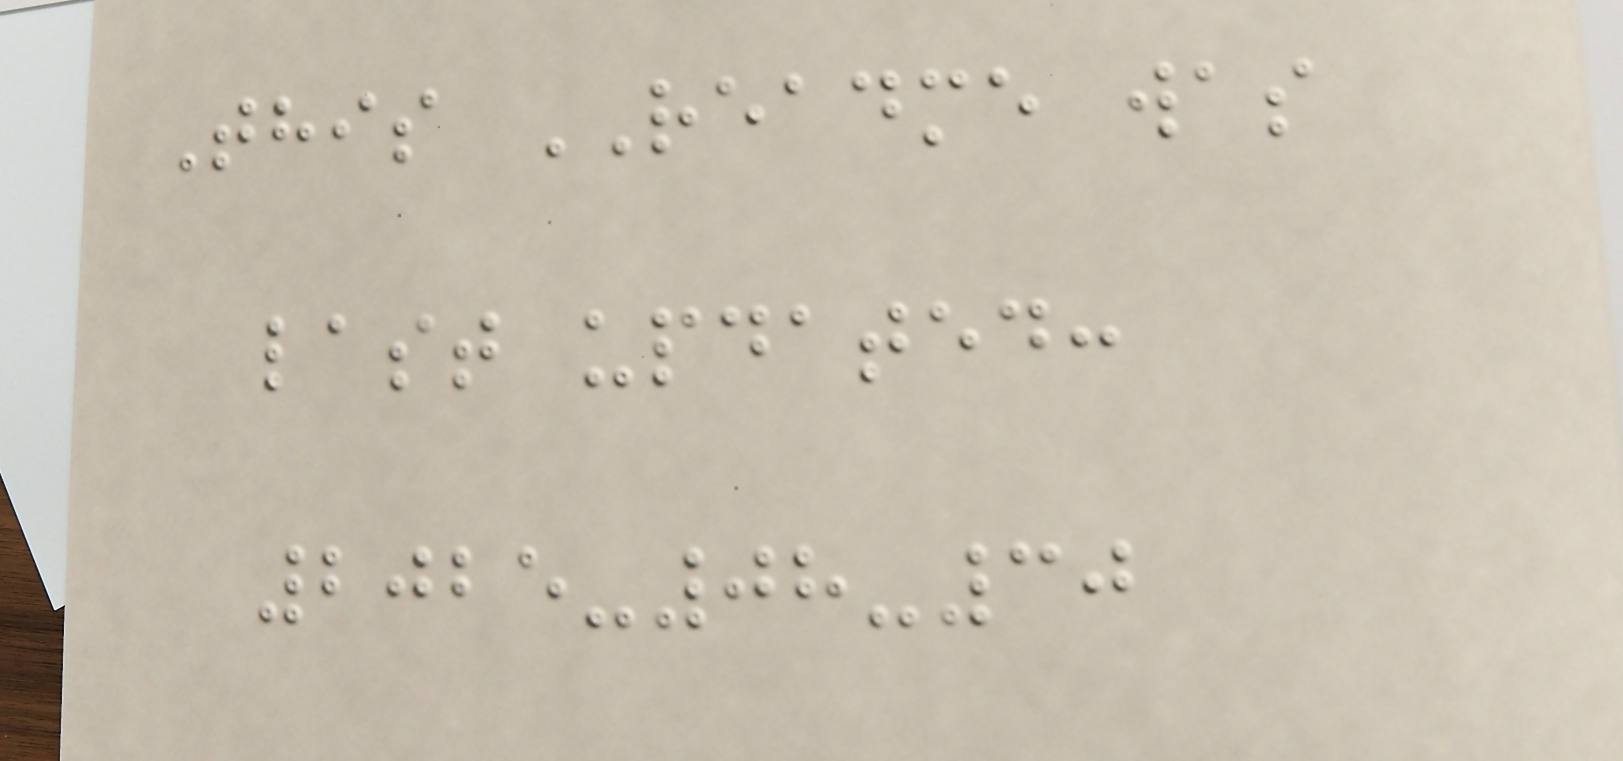This README was
last updated:
2025-08-30
